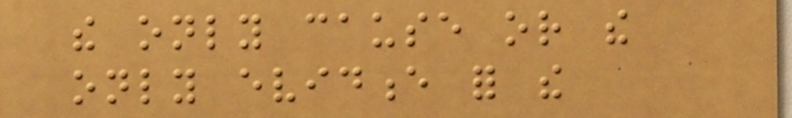the only cause or the
only evidence for the
